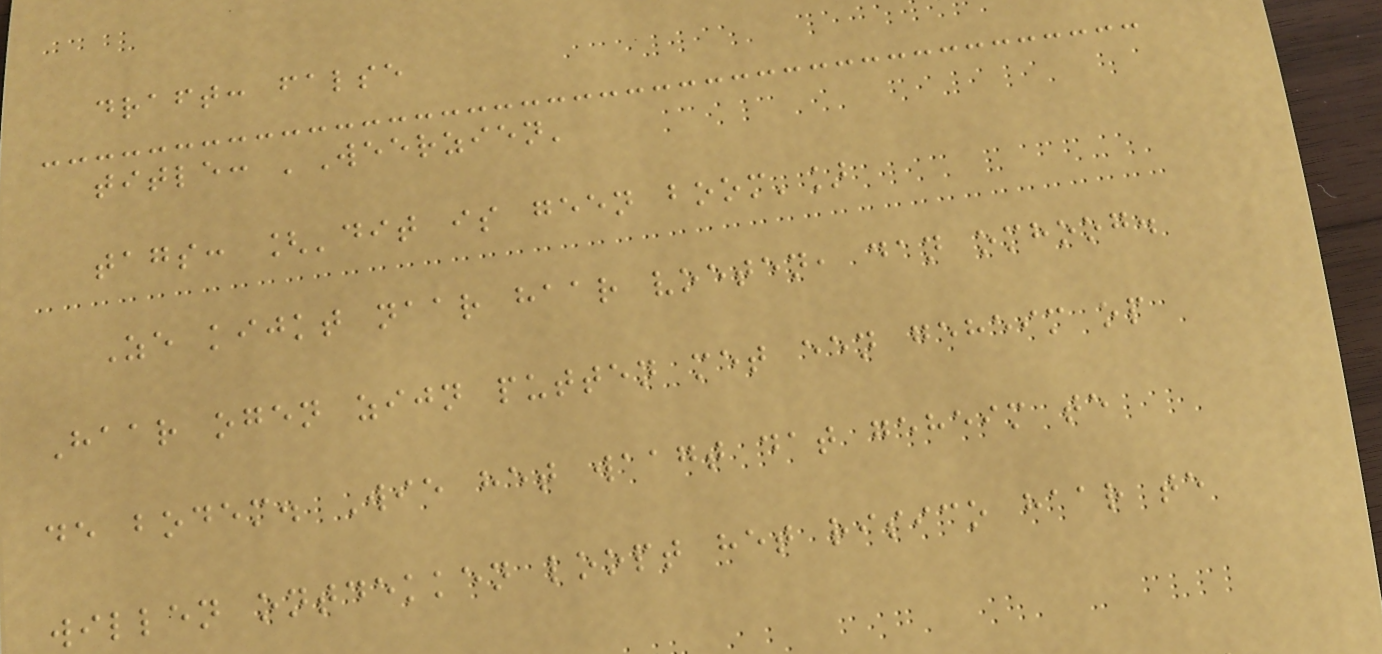draft: false
title: 'Weerzien'
tags: ['dit is geen boom']
Ze kijkt naar haar voeten, dan omhoog.
Haar ogen zijn putten met een geheim op
de bodem. Wie het waagt dat geheim te
willen ontdekken loopt het risico haar te
